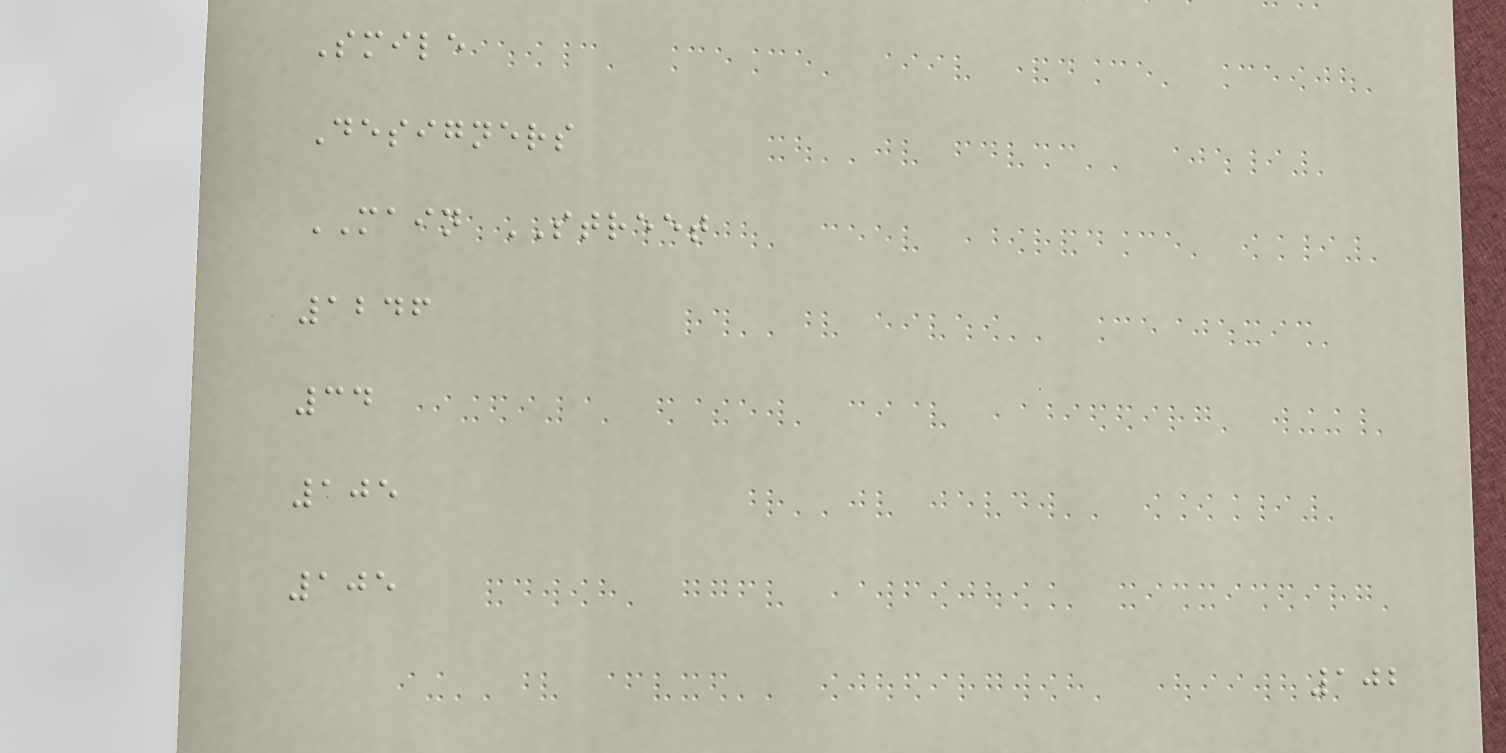Smile
Designers
MAIN STREET
1246
34
105
105
102
